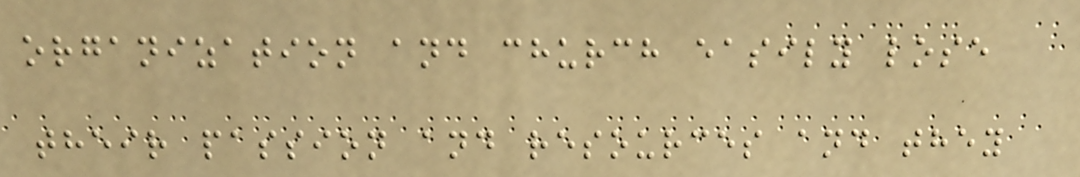organization and church easily lose
their passion and resources and they
